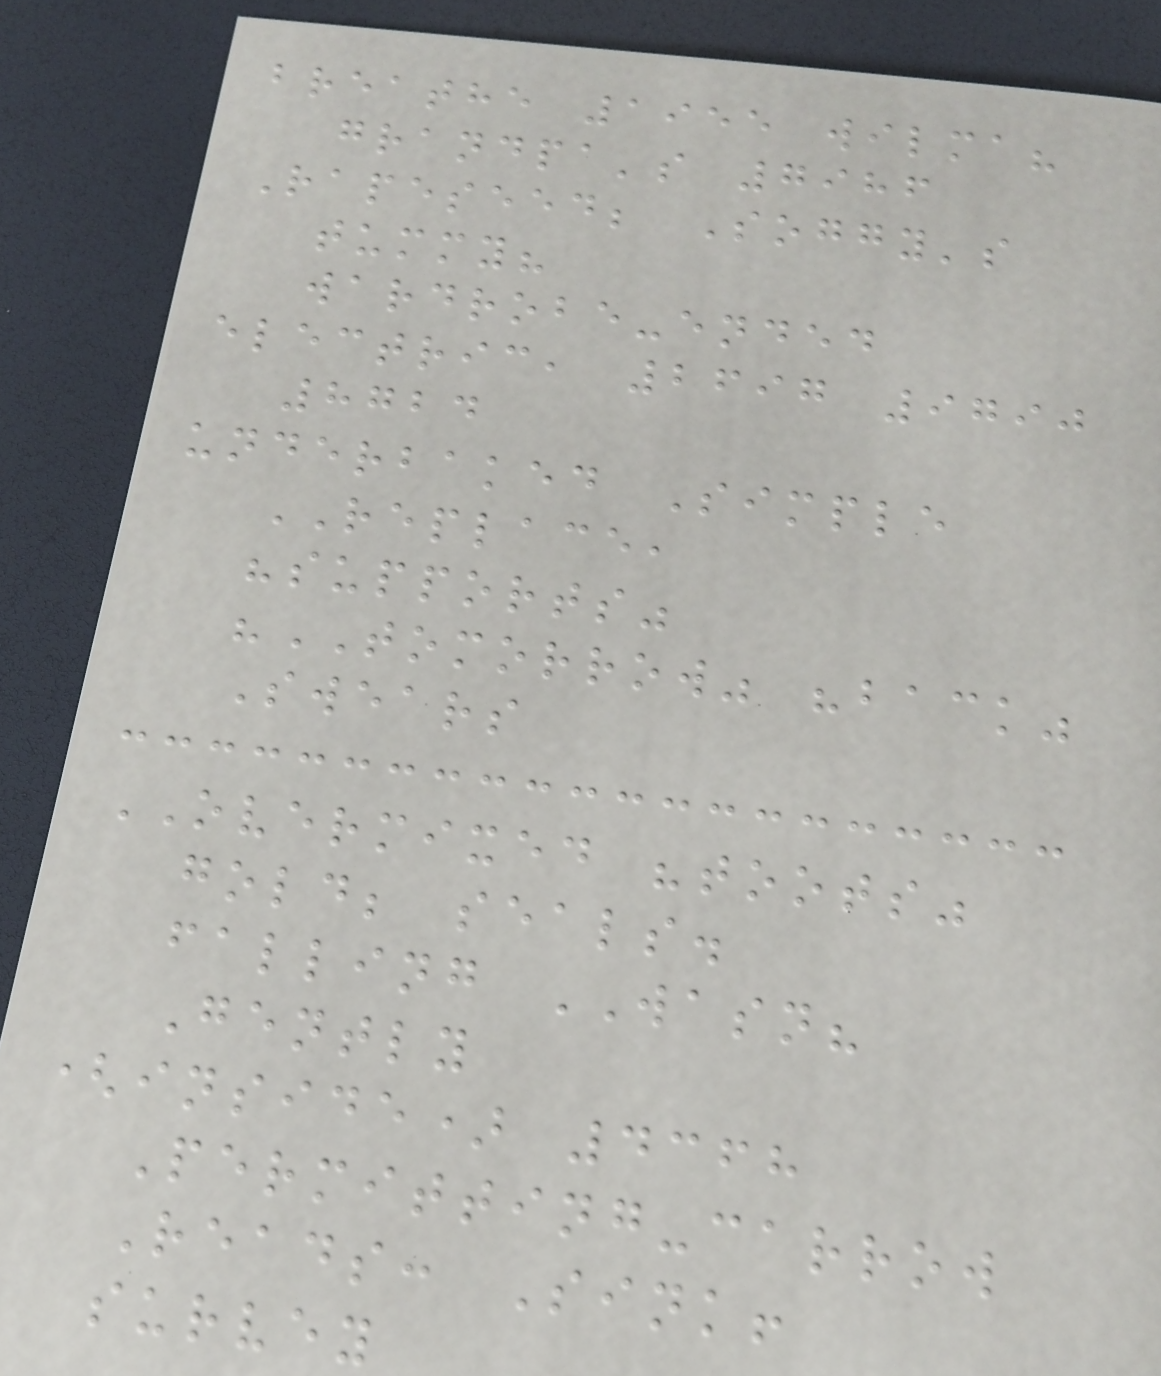breathe 1955 wilma?
grandpa's 7986
Rapeseed; Soggy's
tummy?
wardrobe-ended
electric, 2697 9790
8724
underbaked Simple
REPLACE,
"supports"
"TOMORROW" "back"
Swears
OVERMIXED "toots"
gold; seals.
falling WASN?
Gently
(inside) 4368
Permitting-carrow
Reads: Sink!
survey
